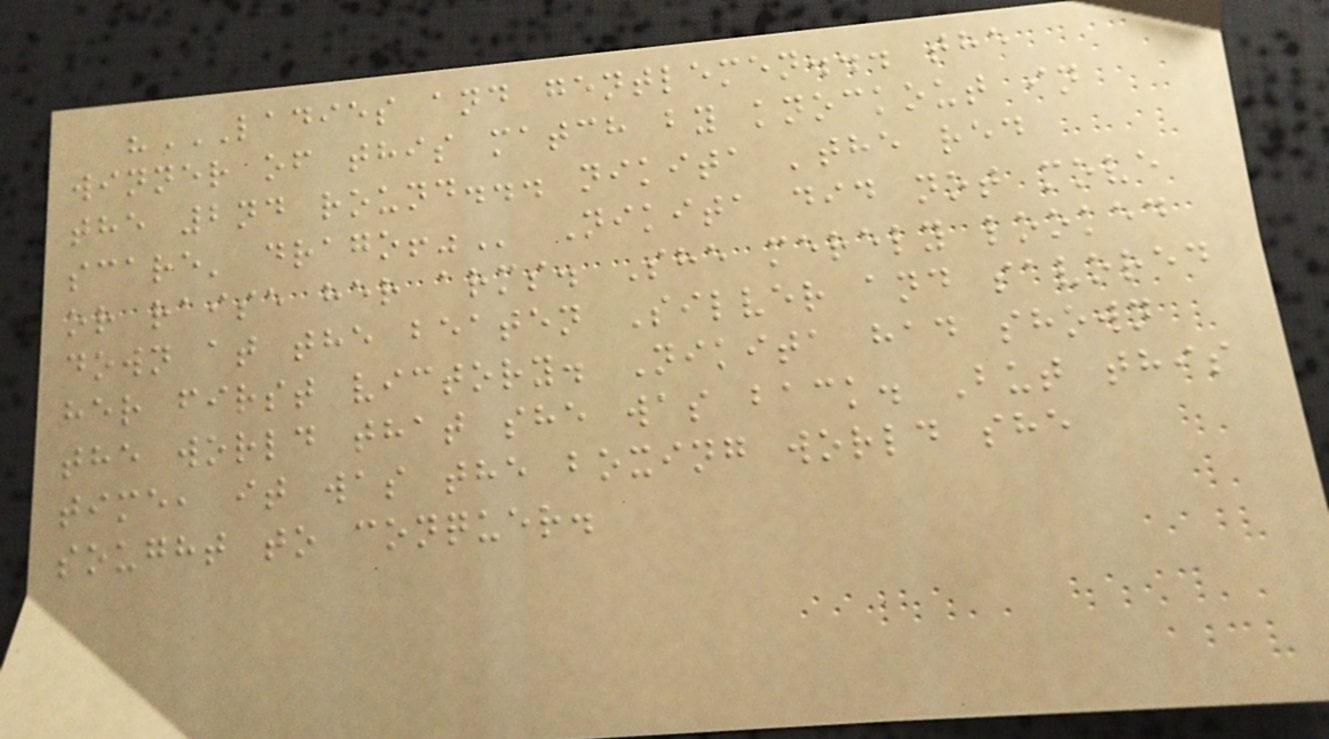"LADIES AND GENTLEMEN... THE
WINNER OF THIS MATCH BY KNOCKOUT IN
THE 2ND ROUND... NIKITA 'THE RED
SCARE' DRAGO!" Nikita did not move
or raise her arms. She merely looked
down at the beaten Silver and savored
her first victory. Nikita had shown
the world that she was back. But this
time, it was the boxing world she
sought to conquer.
